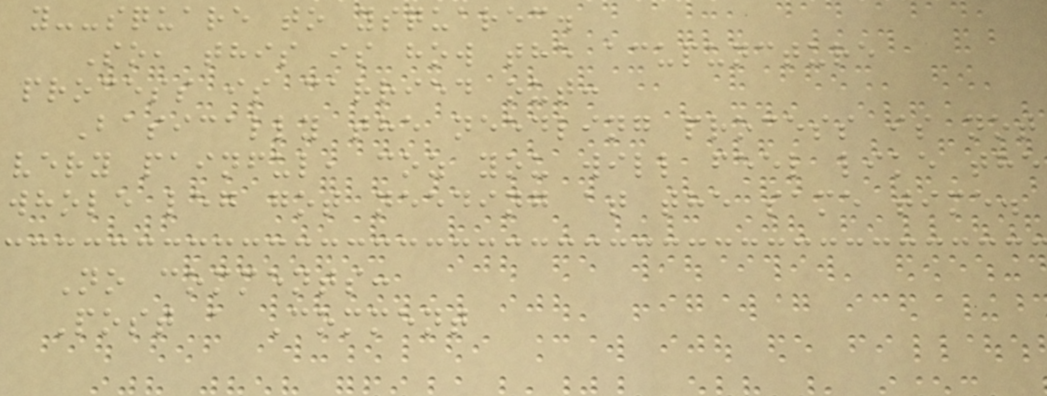y--square to ysquarec.
So, this is how the acupuncture
process is carried out:
Basically the needling process is not
very painful, coz you will feel like the
whole leg got needing at the same time.
No comments:
Post a Comment
